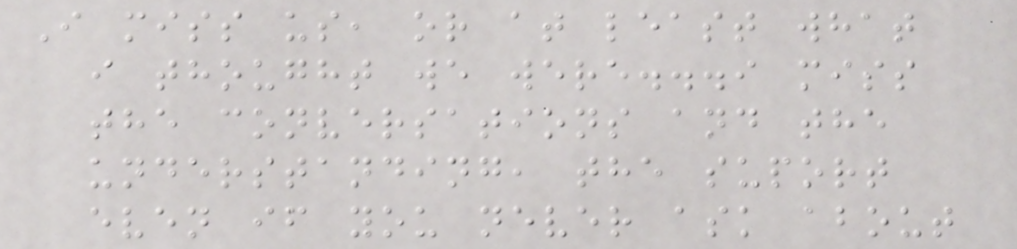I miss us, or at least what
i thought we were...i miss
the conversations and the
understanding, the suport
even if you never ask about
